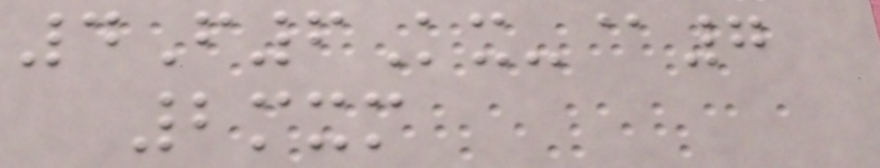4F6Kx-@7
2mxm
